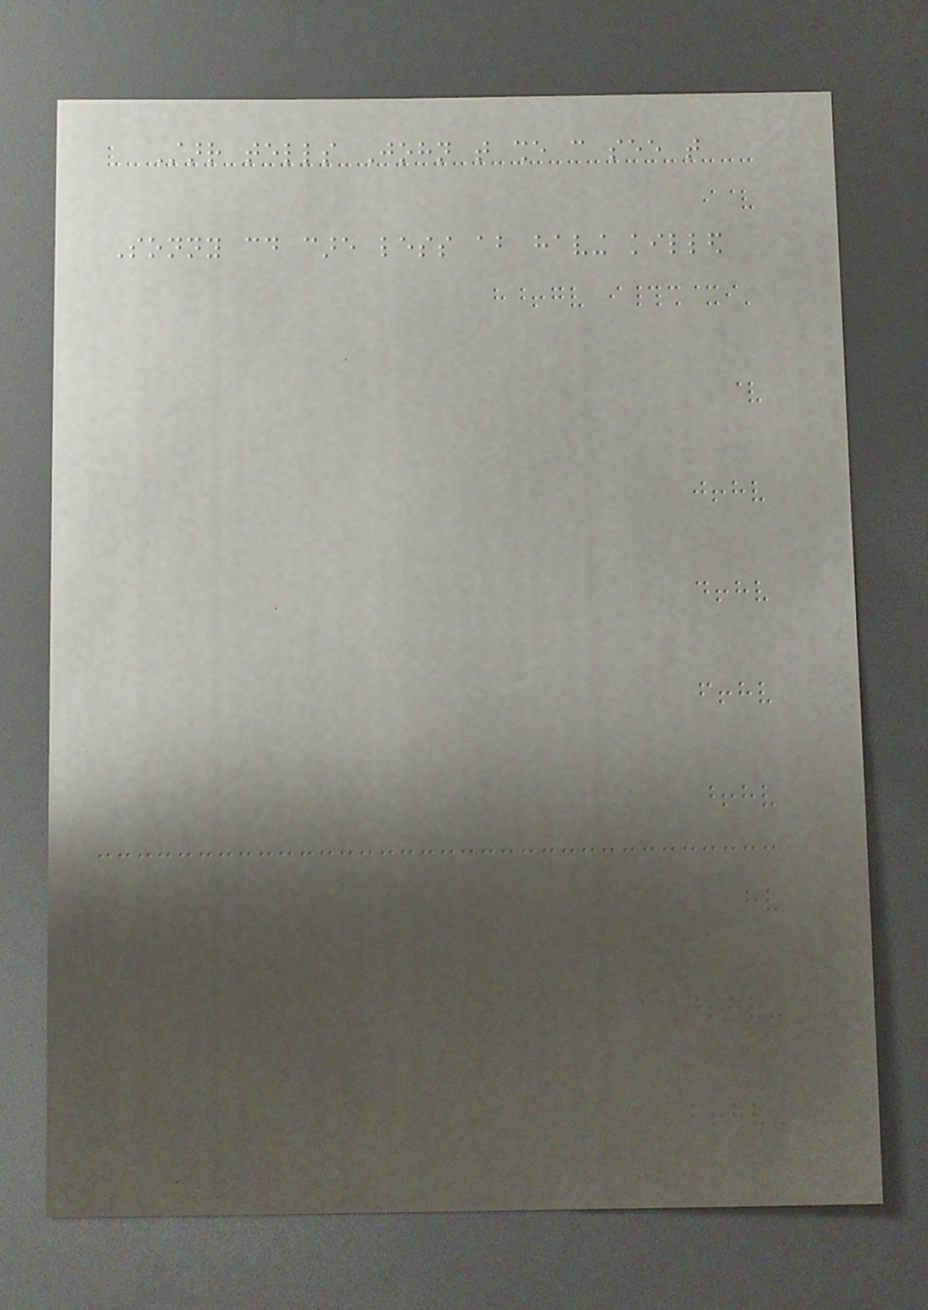Starr tells John that she can see that
Sonny could care less about having killed
